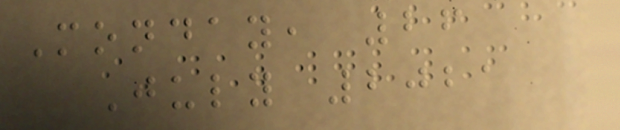Monday, 26
July 2021
